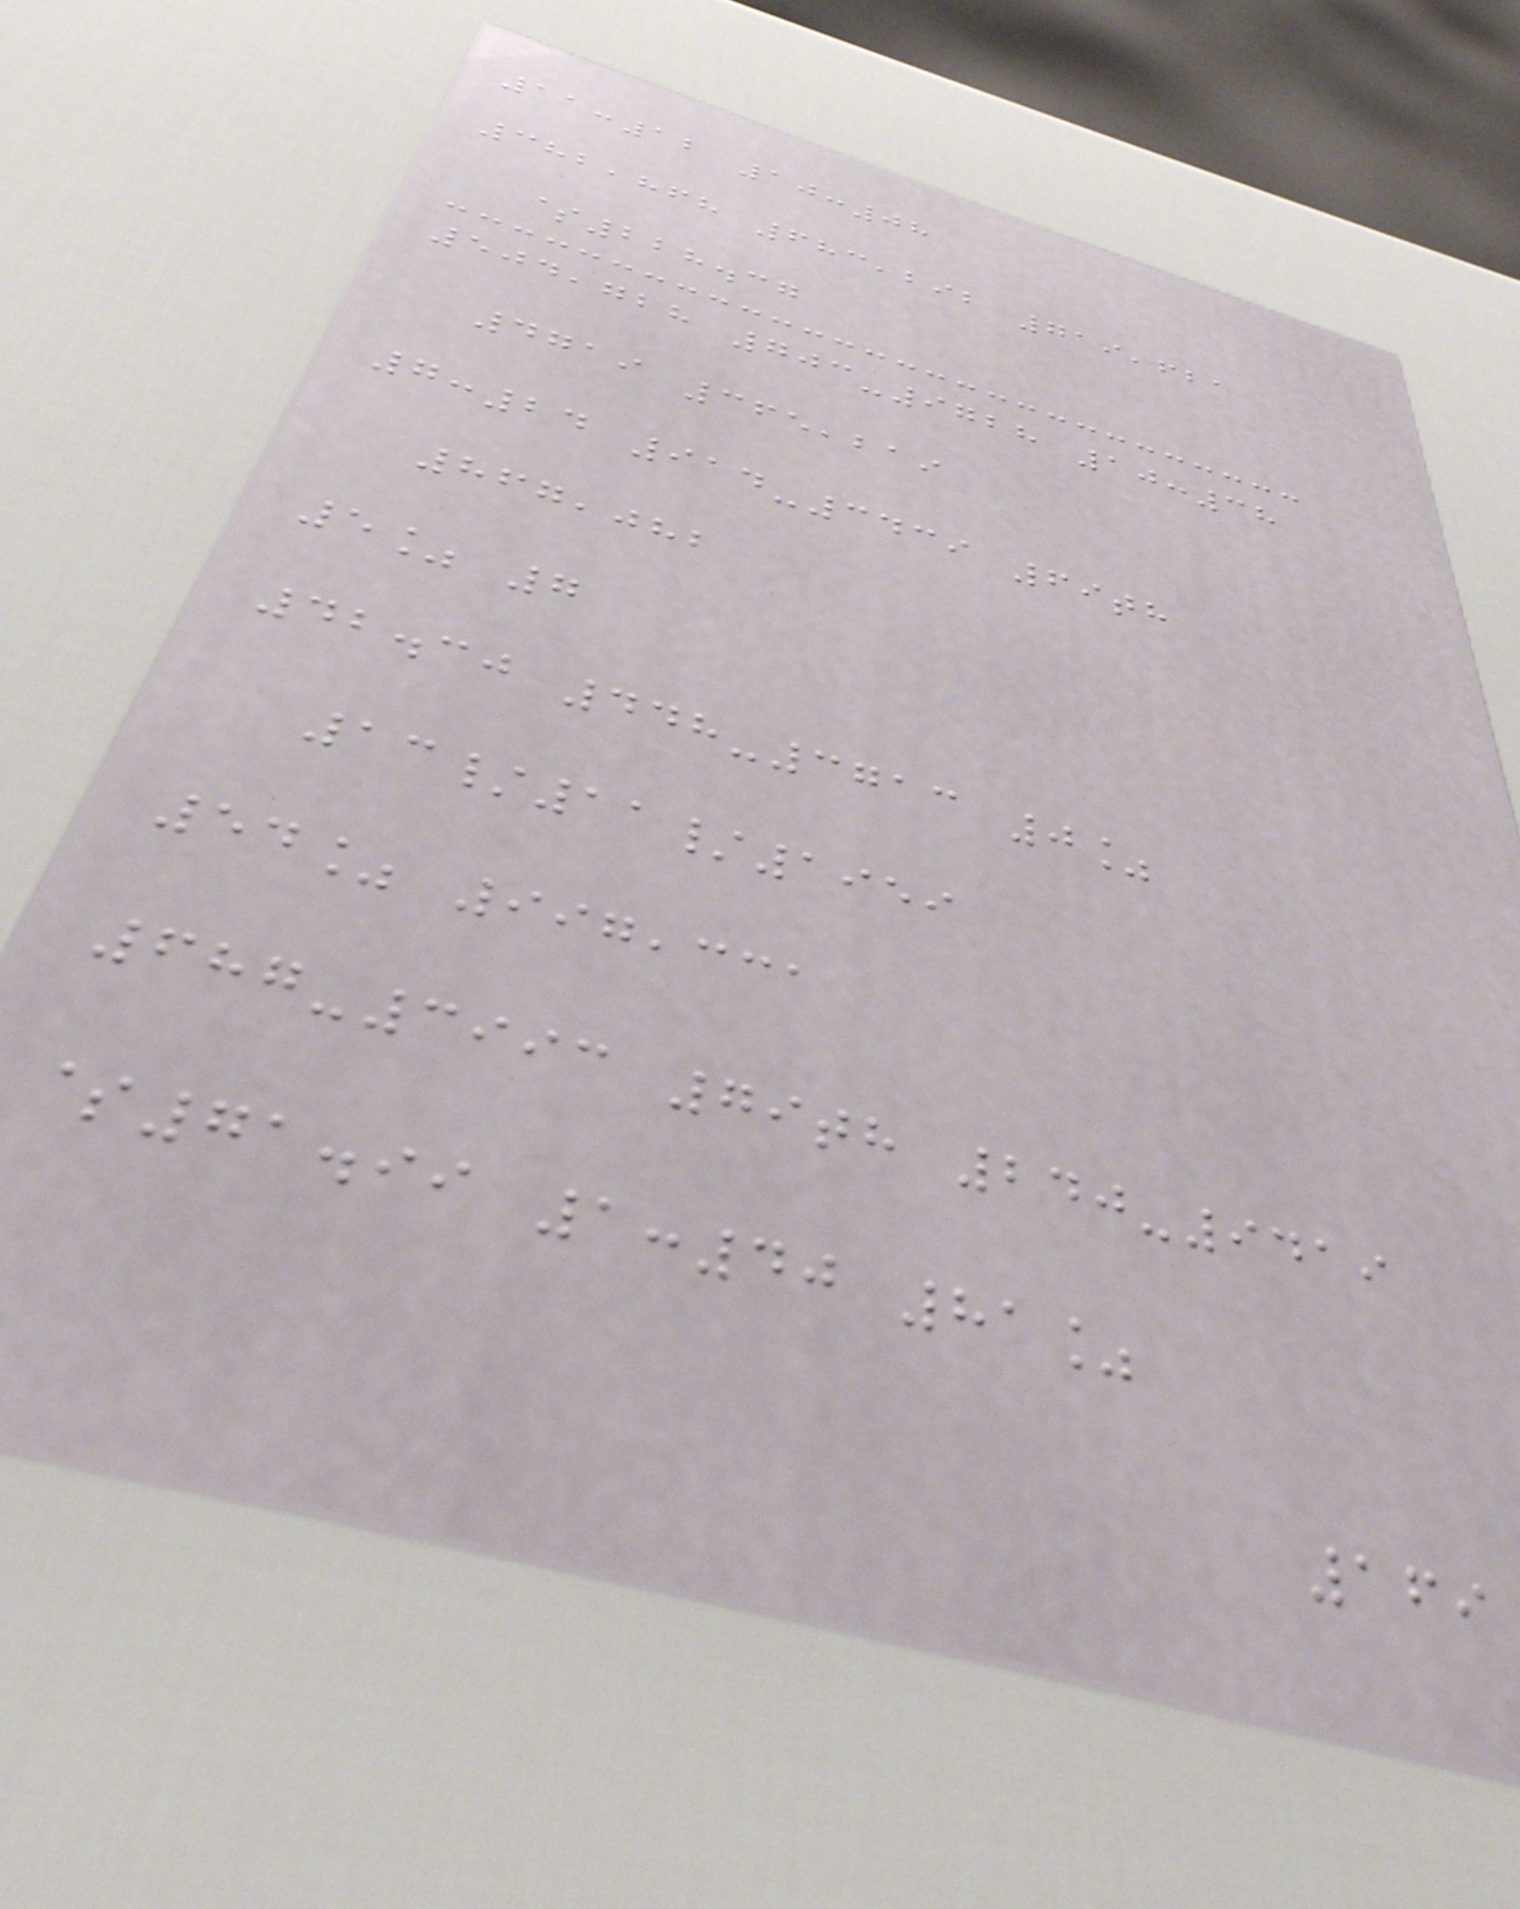11:12 10:08
382,868 683,292 719,621
$228.37
504,728 703-9728 10:38
4719 365,219
7:24 914-3439 69th
867,082
5% 7
42.30 448-3713 0%
13/11/1959
54% 997,331
687-3993 79th 240-9419
$71.99 1:40 81%
169
